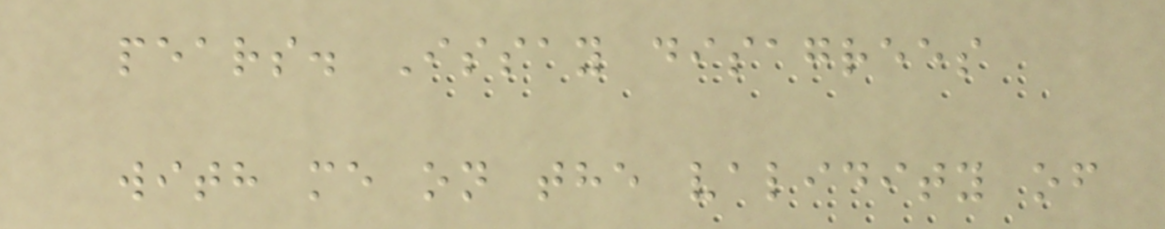pears. Issay disagrees
with me on the validity of
